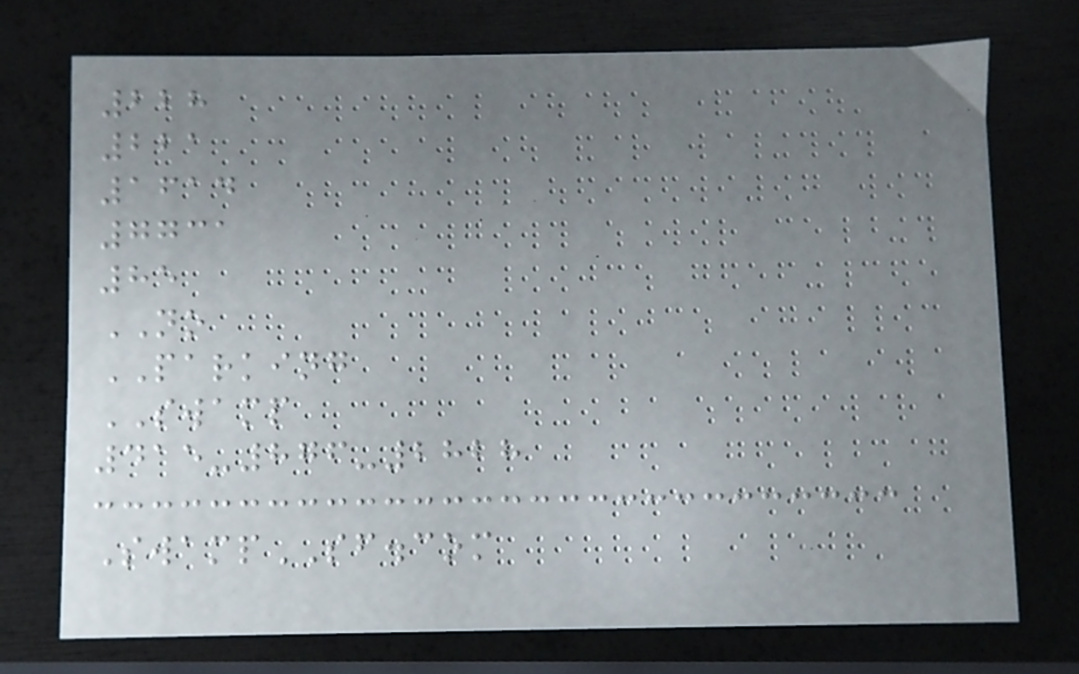228
221
1614
7731
85
NO
PARKING
SWAMP
415-876-2828
SwampSF.com
